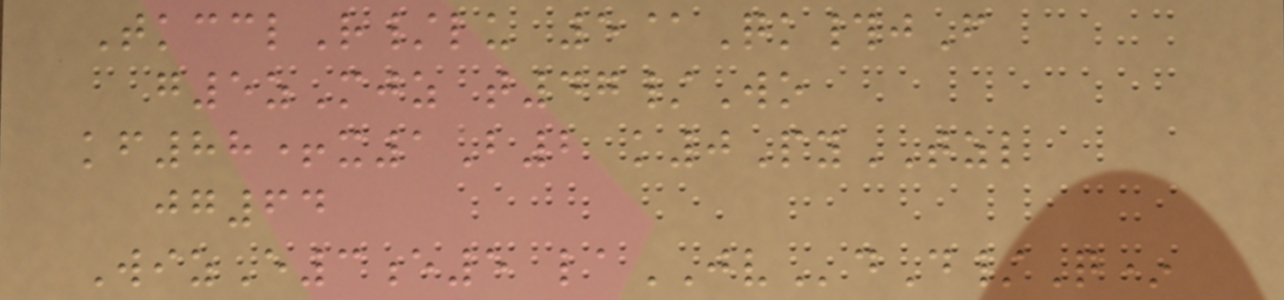TkcclR/lu 5@Qk#jF
g5zMjz t47/Wo
kf88+x1B2 k0PyTZL
jg64
WizE3e5 laJVdD/Q*
